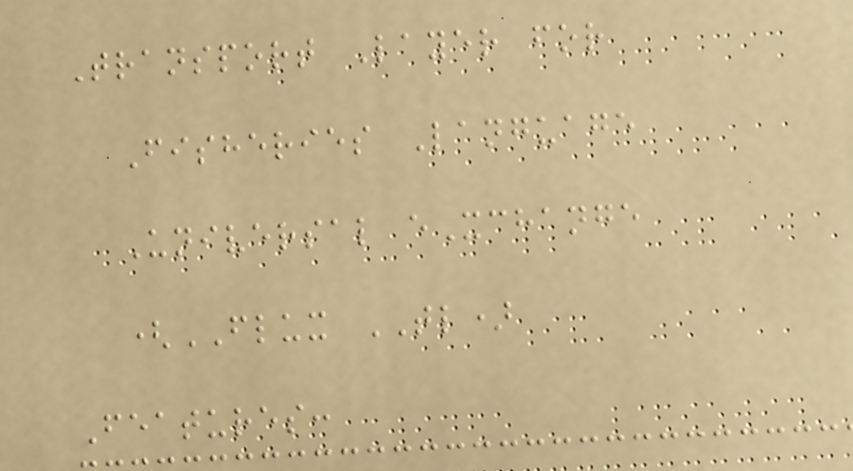Transport Layer for
Fisheries Language
Universal eXchange
(FLUX TL)
Features:
